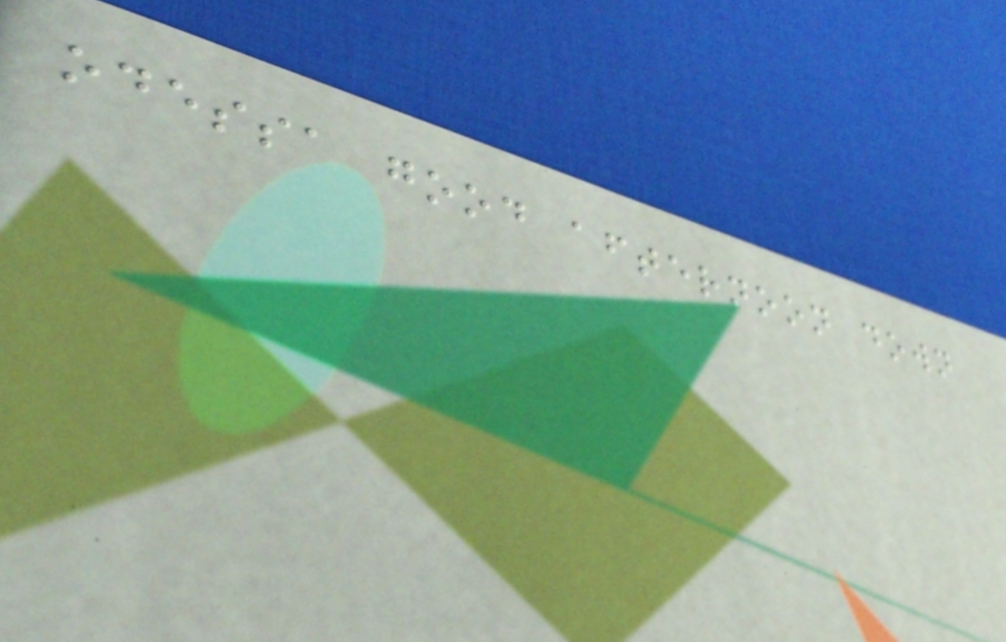odessa good afternoon down
